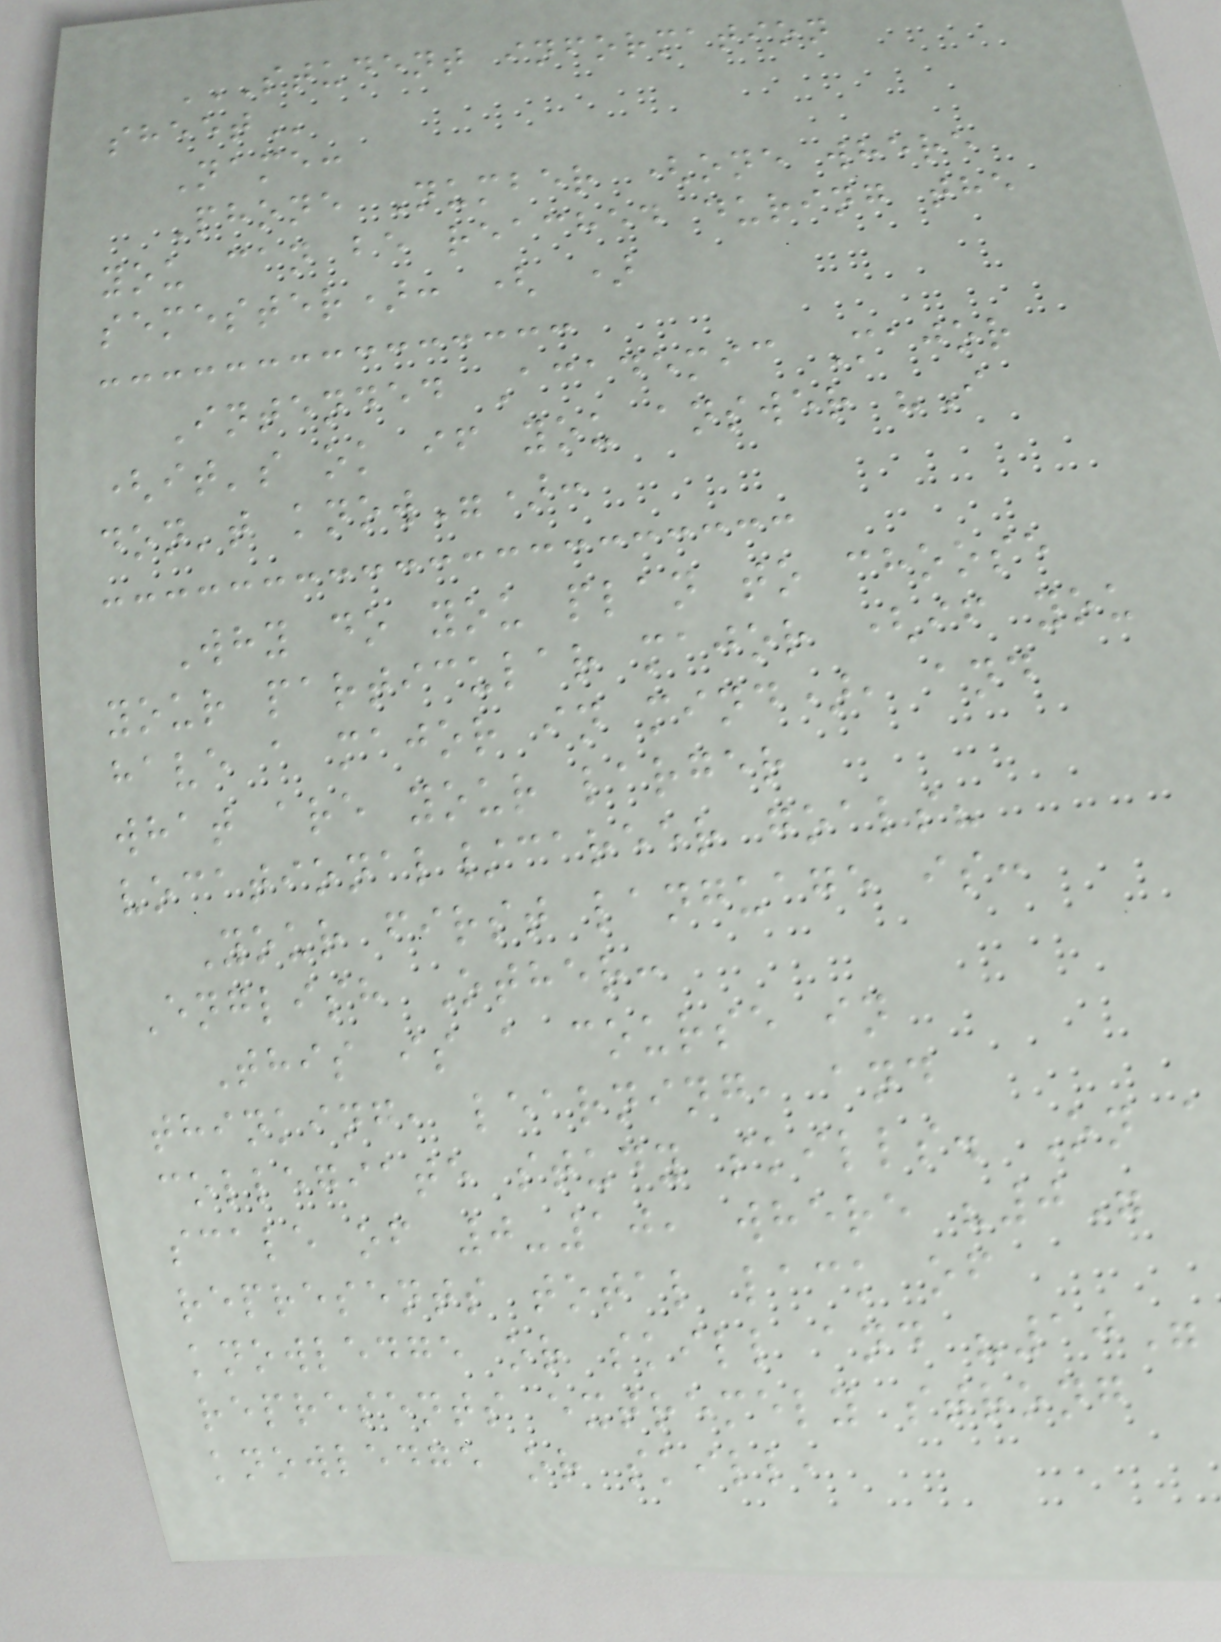STUDENT INFORMATION
SHEET
Name:
Phone Number (one where
you can be reached during the
semester): ( )
Intended Academic Major
(it's ok if you answer "I
don't know"):
Why do you plan to choose
your particular major (if you
have a major in mind), and
what are your larger
vocational/career goals?
Your first language is:
English Other:
This is a course in
thinking, learning, and
collegiate study skills. On a
scale of 0-10, where "0"
represents total lack of
knowledge or skill and "10"
represents extremely strong
knowledge or skill,
